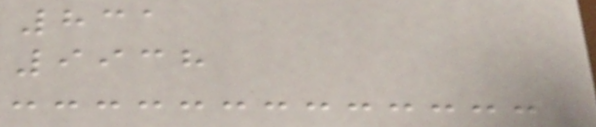831
9938
